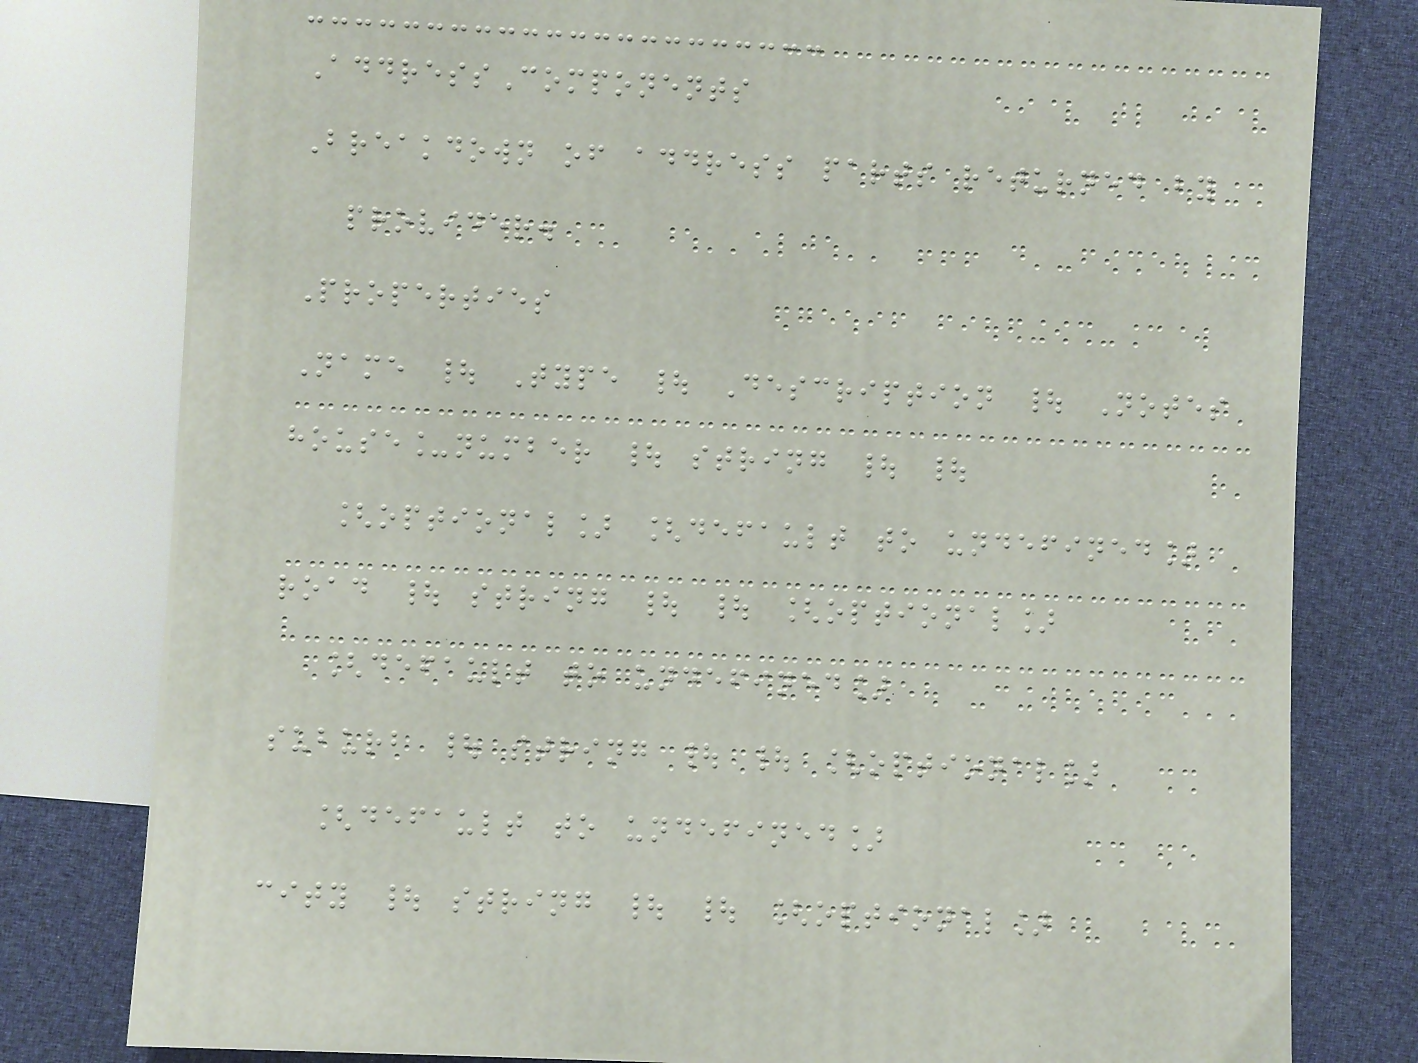AddressComponents
Breakdown of address parts returned by
provider.
Properties
Name | Type | Description | Notes
house_number | string | |
[optional] [default to undefined]
road | string | | [optional]
[default to undefined]
suburb | string | | [optional]
[default to undefined]
city | string | | [optional]
